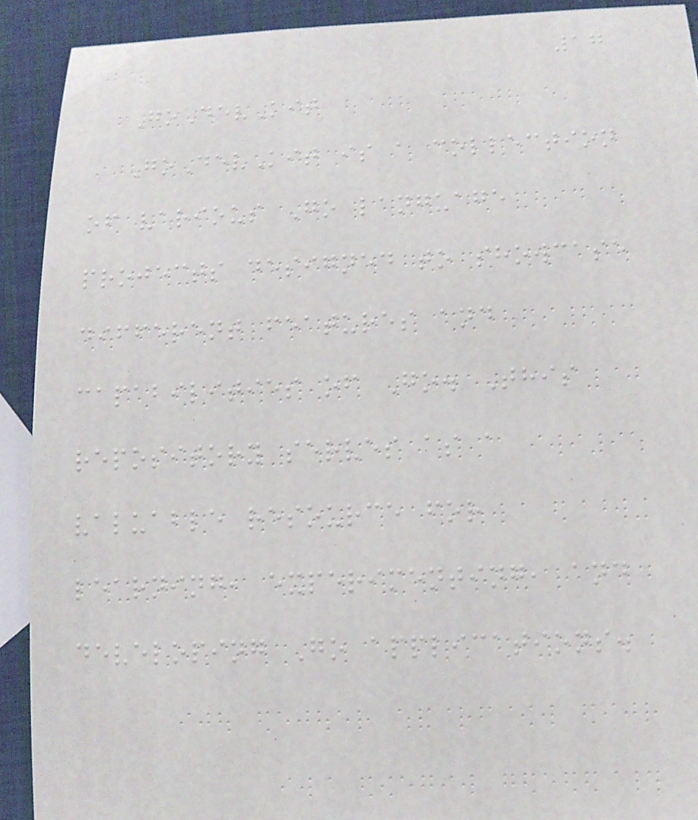17
GoDevKit
GoDevKit is a collection
of various Go language
projects designed to showcase
different features and
capabilities of Go. This
repository serves as a
valuable resource for
learning, experimenting, and
developing Go applications.
